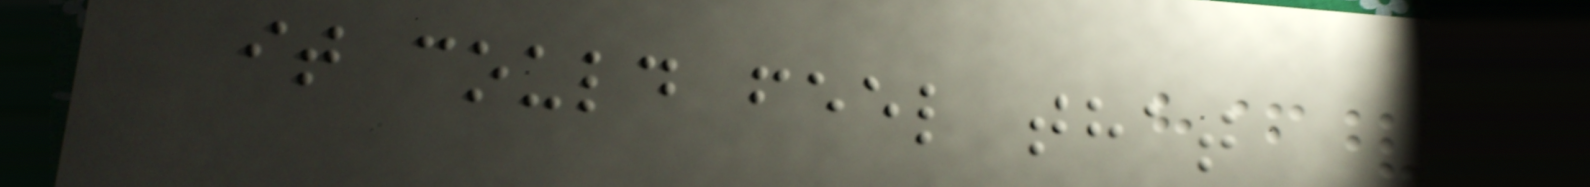it could feel that
